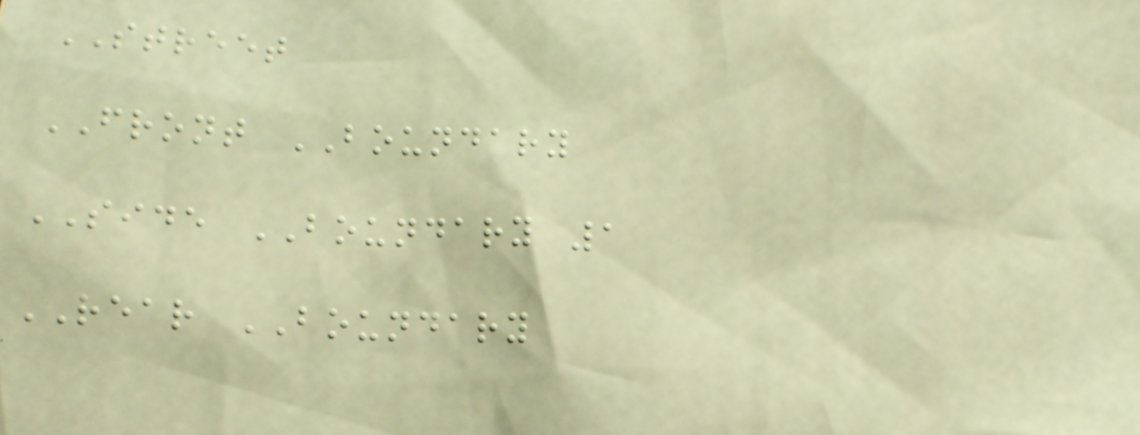STREET
FRONT BOUNDARY
SIDE BOUNDARY 1
REAR BOUNDARY
